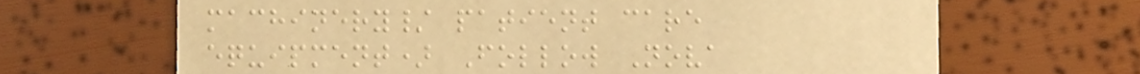machinery/ patient care
equipment) Follow Nova
